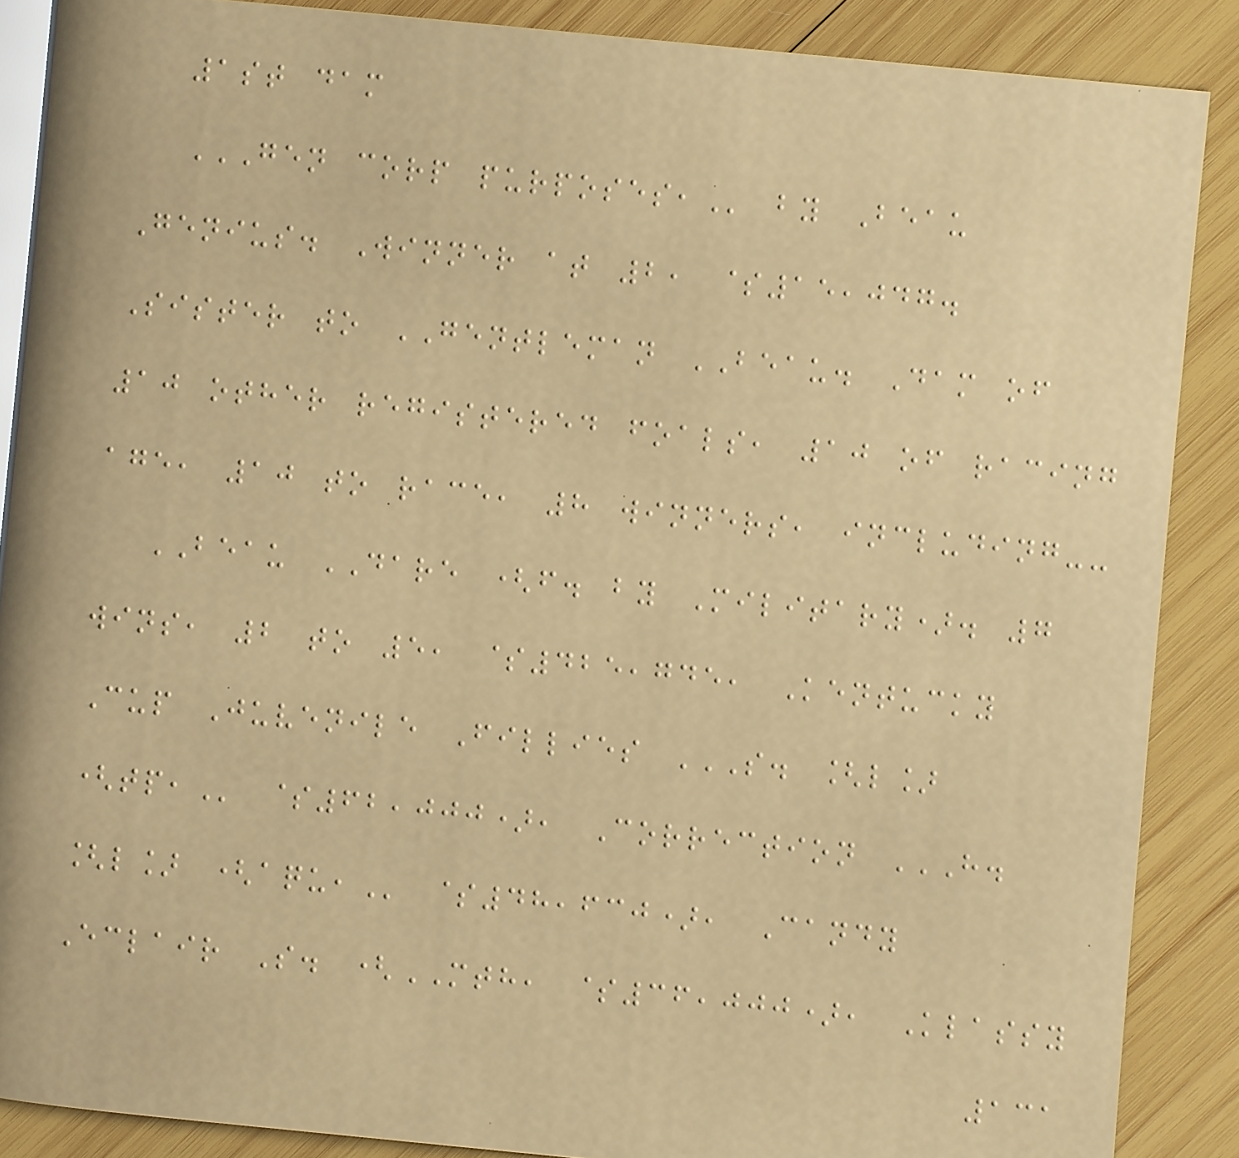1st dam
GEN CORP PURPOSES, by Beau
Genius. Winner at 2, $15,047.
Sister to GENTLEMAN BEAU. Dam of
10 other registered foals, 10 of racing
age, 10 to race, 8 winners, including--
BEAU DARE (f. by Military). 7
wins, 2 to 5, $425,745, Kentucky
Cup Juvenile Fillies S. [L]
(TP, $62,000), Correction H.
[L] (AQU, $48,630), Candy
Eclair S. (MTH, $36,000), Klassy
131
